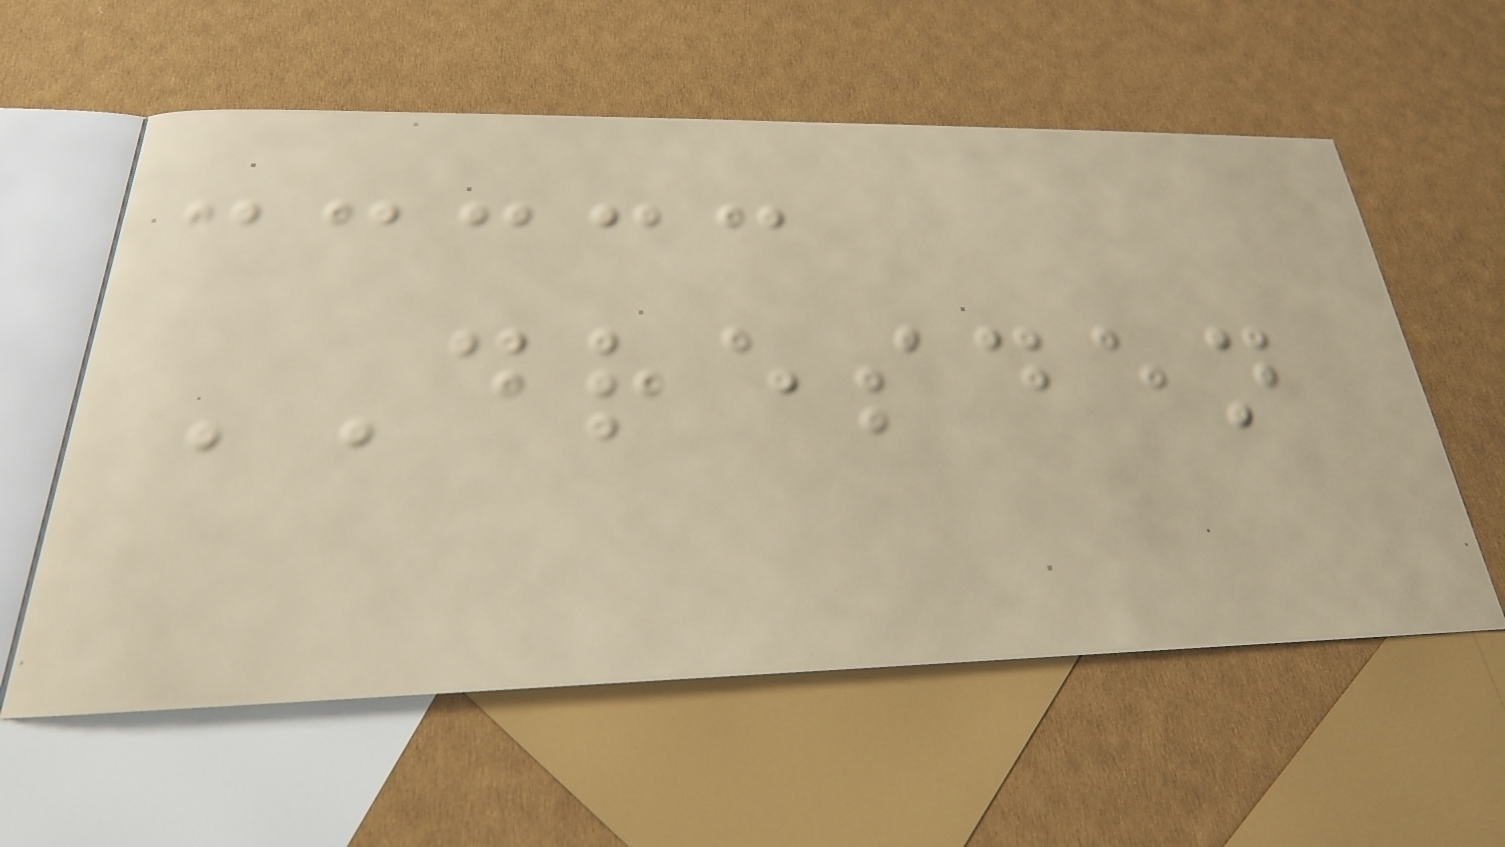DRESDEN
